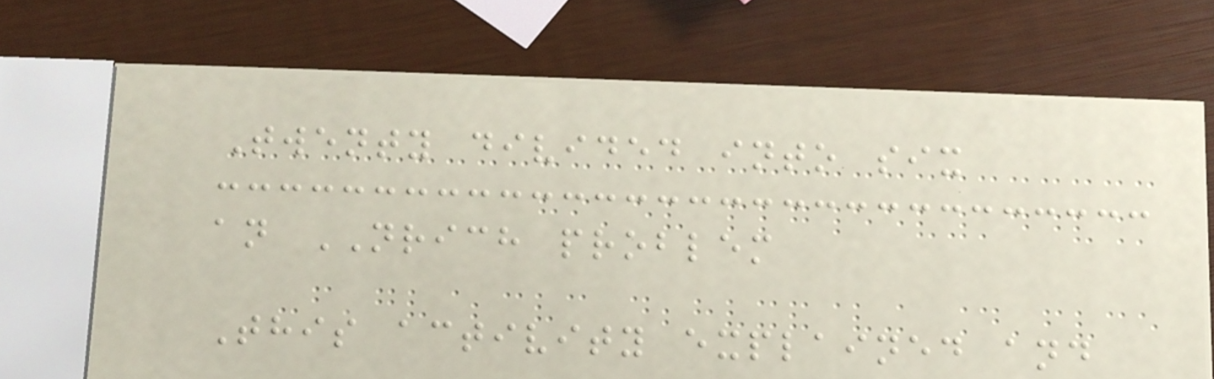Twenty divided into six
an NRICH problem
This activity explained and
